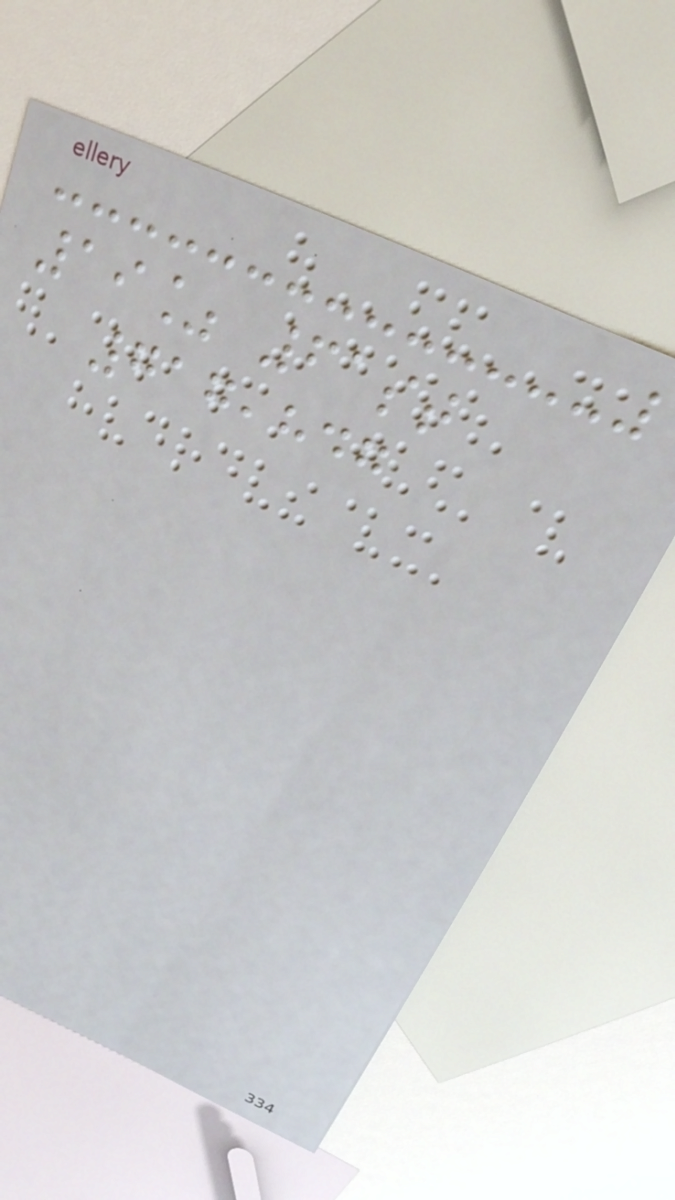19% 61st
717,847
